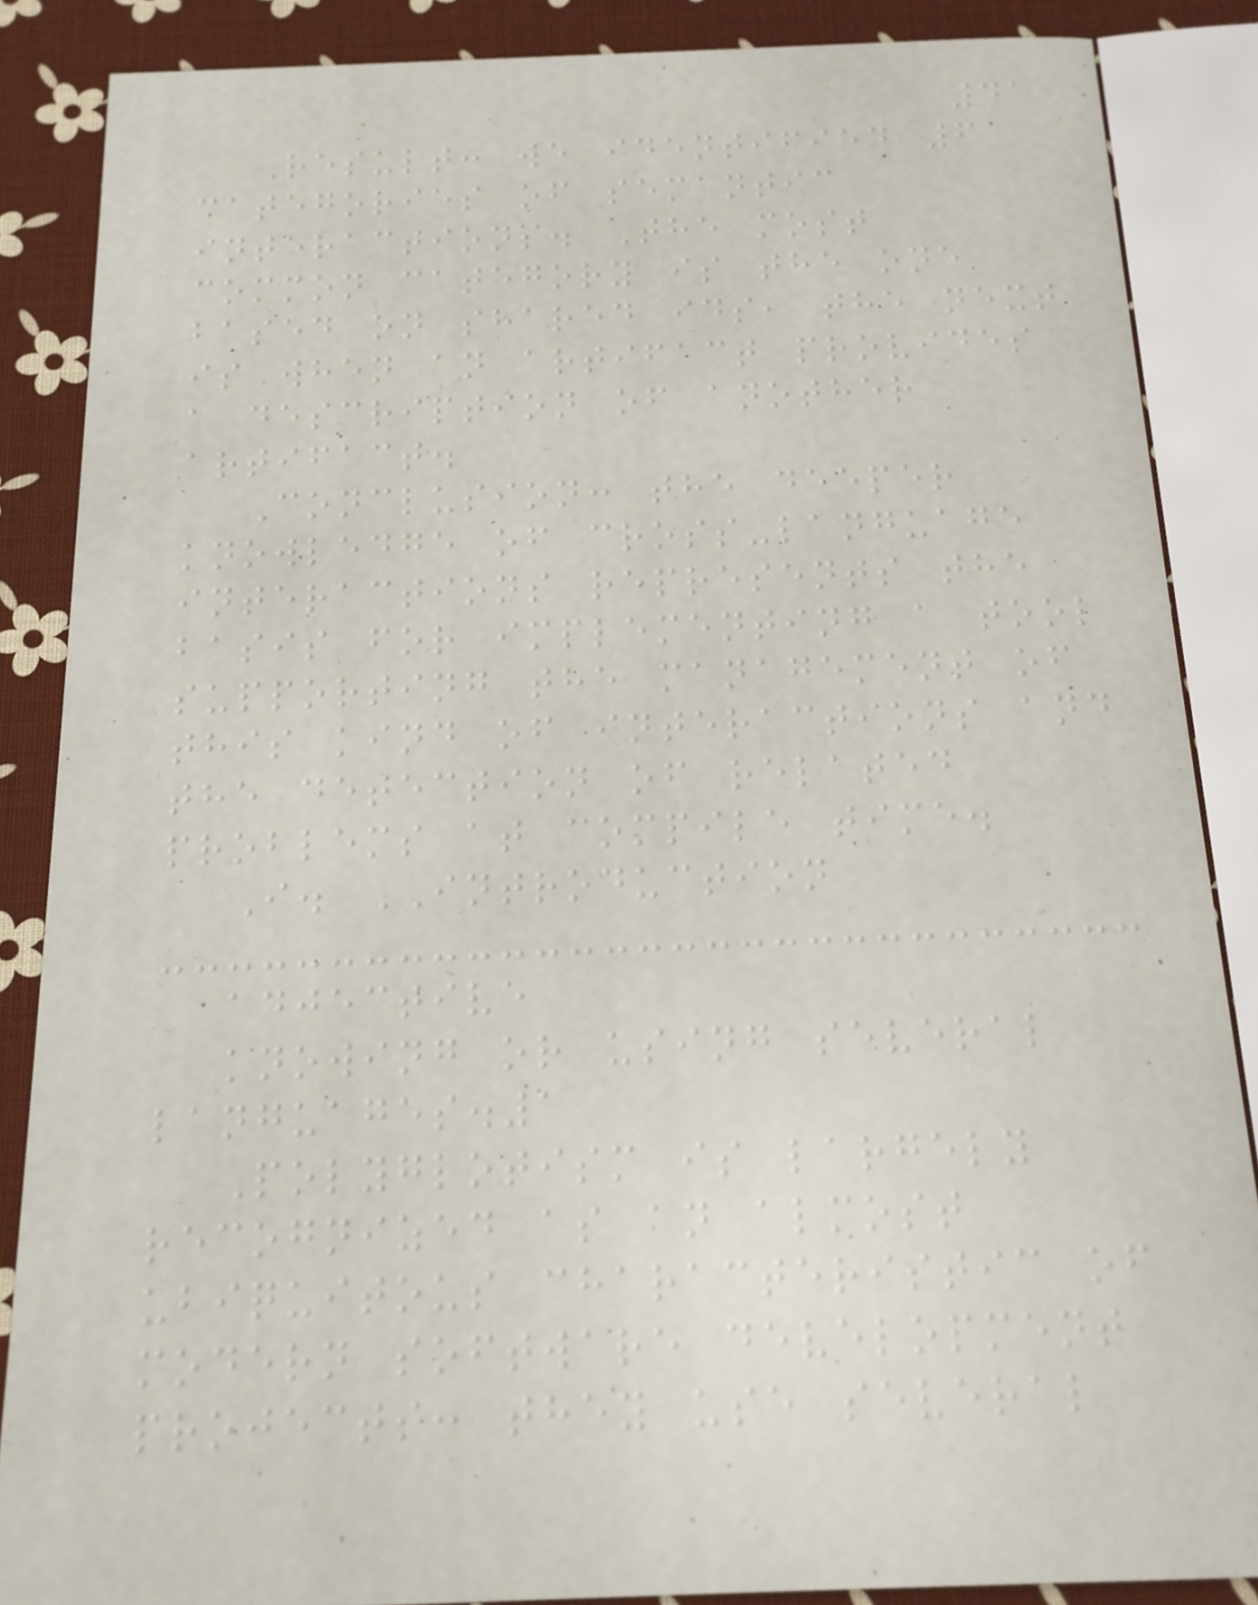41
Result: we identified 6
categories of semantic
interactions. The most
common category is the one
based on shared ids, the next
is when an artifact provides
a description of another
artifact.
Conclusion: the deeper
knowledge of cross-language
interactions represents the
basis for implementing a tool
supporting the management of
this kind of interactions and
the detection of related
problems at compile time.
I. INTRODUCTION
adjective
knowing or using several
languages.1
Polyglotism is largely
recognized as an almost
ubiquitous characteristic of
modern software development
projects: they use several
